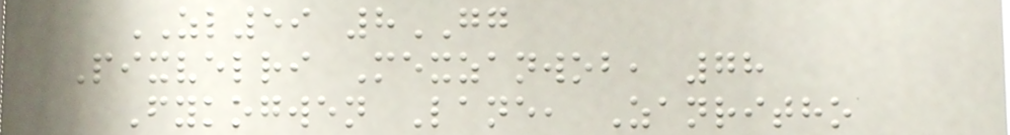ZL59 8GG
Pixvelri Mexzanwob, 78
Fykogwen Lane, Zanritho
